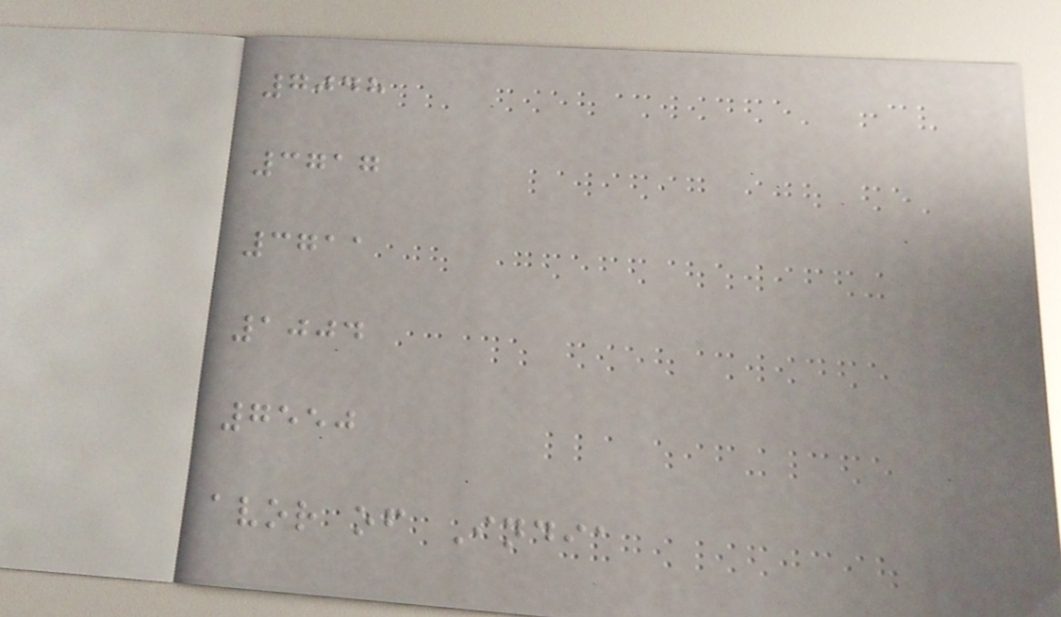7048
3717
3711
1004
7550
avor of India
